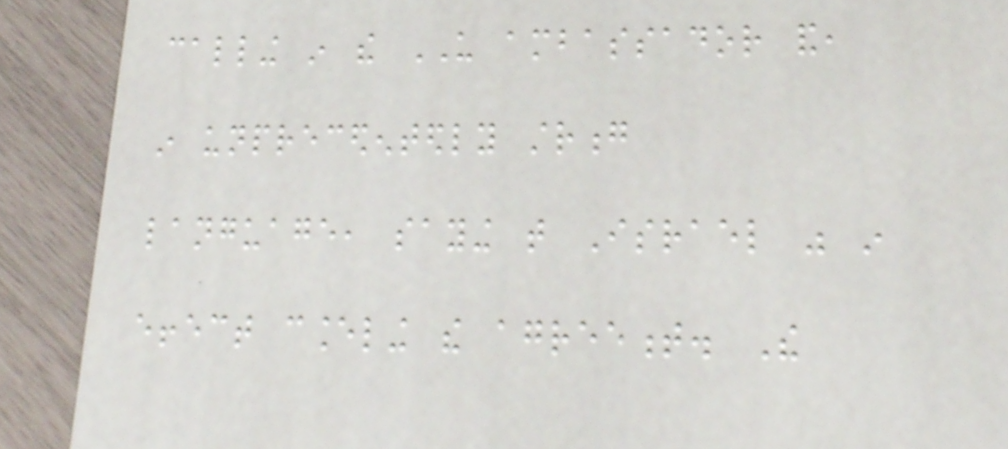calling in the US ambassador and,
in unprecedentedly strong
language, saying that Israel was in
effect canceling the agreement. The
